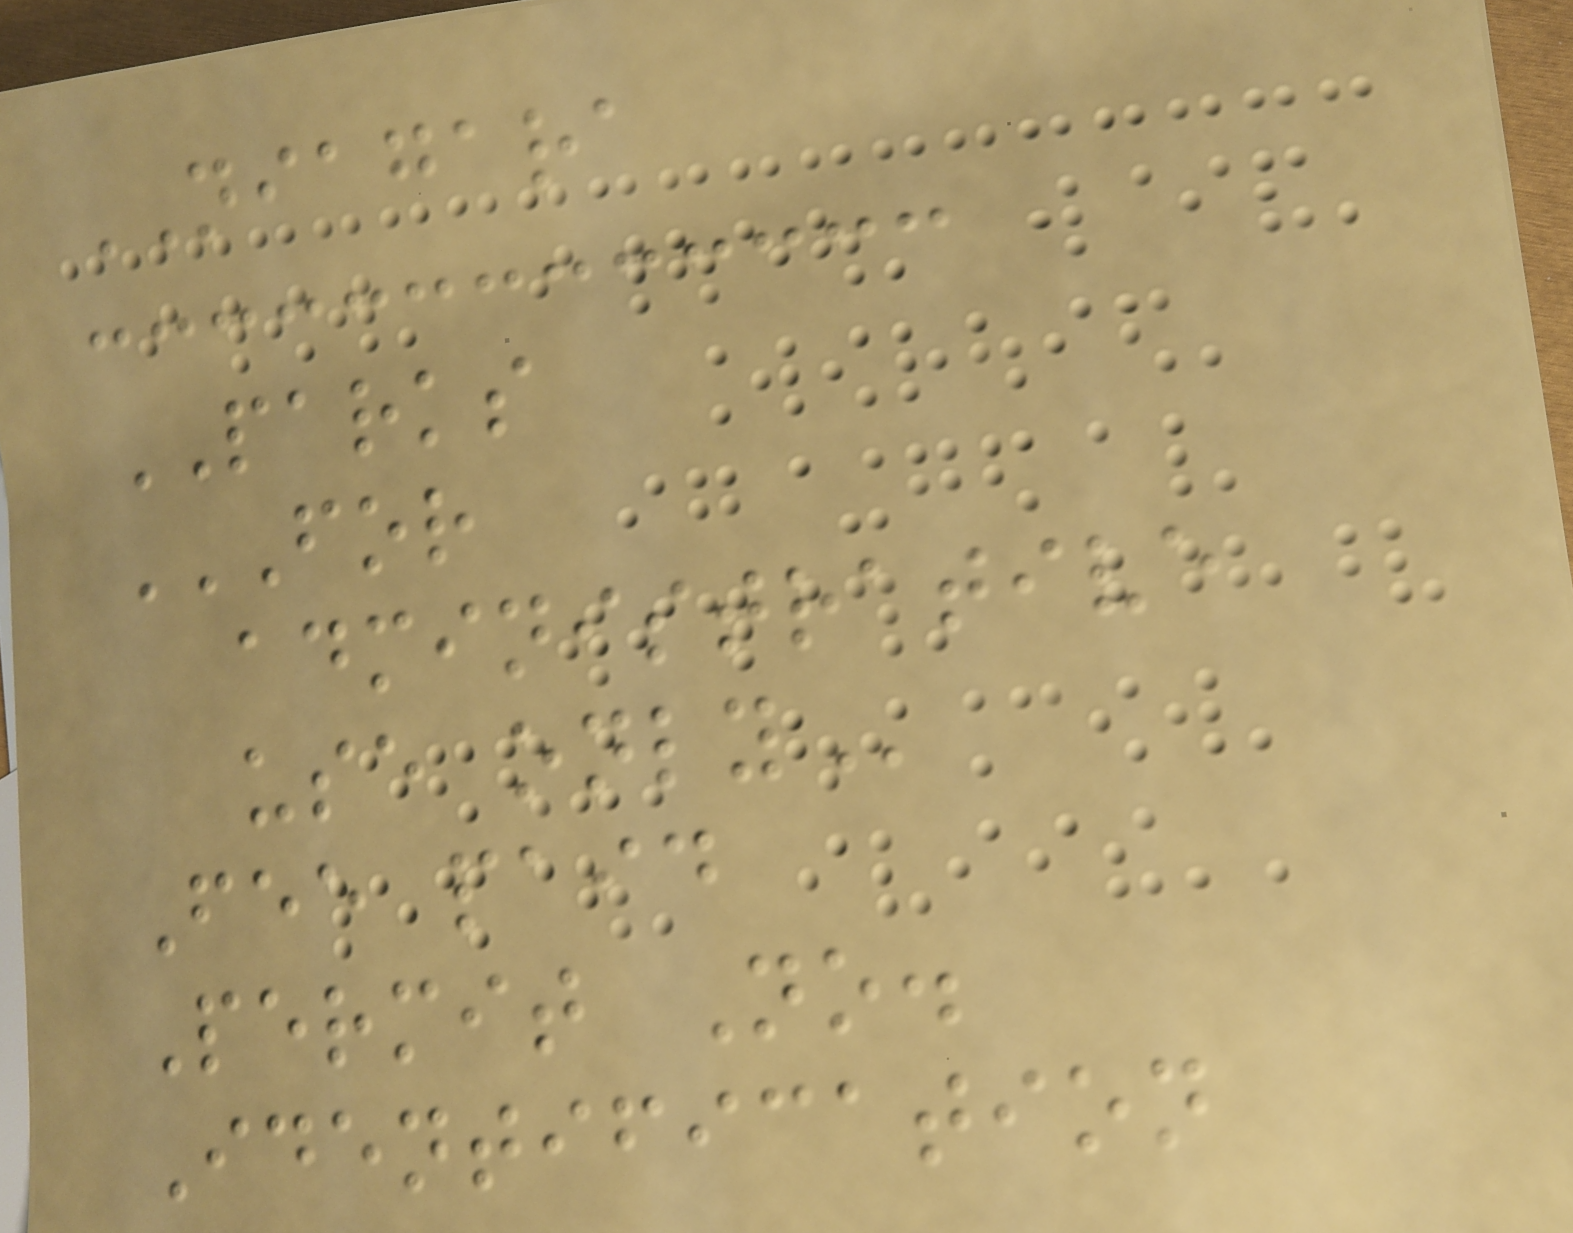NIAGARA
PARKS
FOR
ADMINISTRATIVE
USE ONLY
Fee paid
Permit No.
Identification
